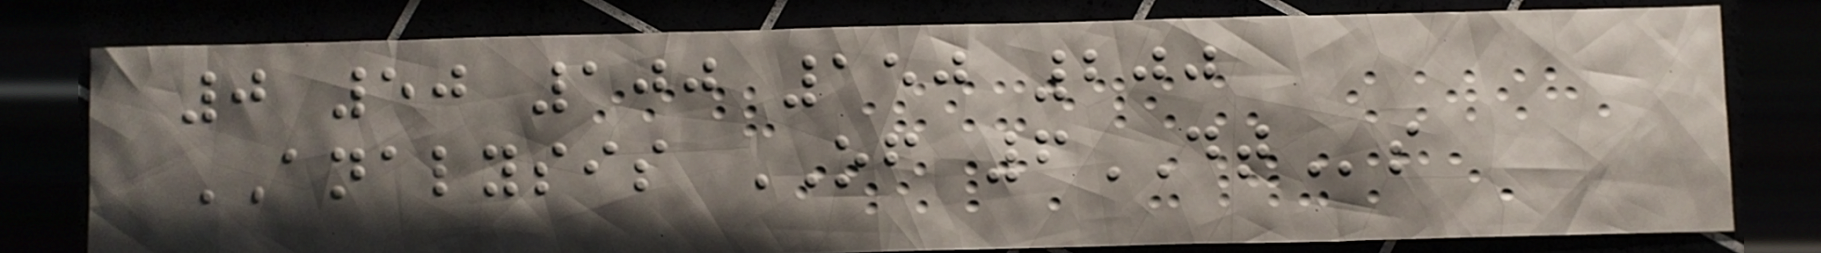0 50 100 150 200
ANALYSIS OF 6DTs
